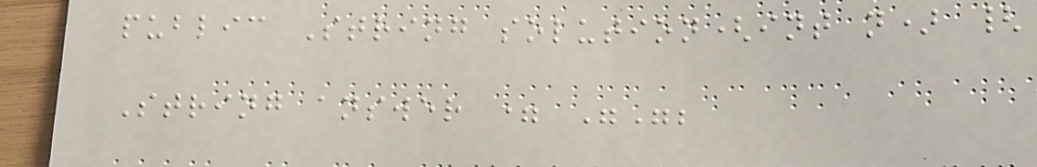public String solution(int n) {
String answer = "";
